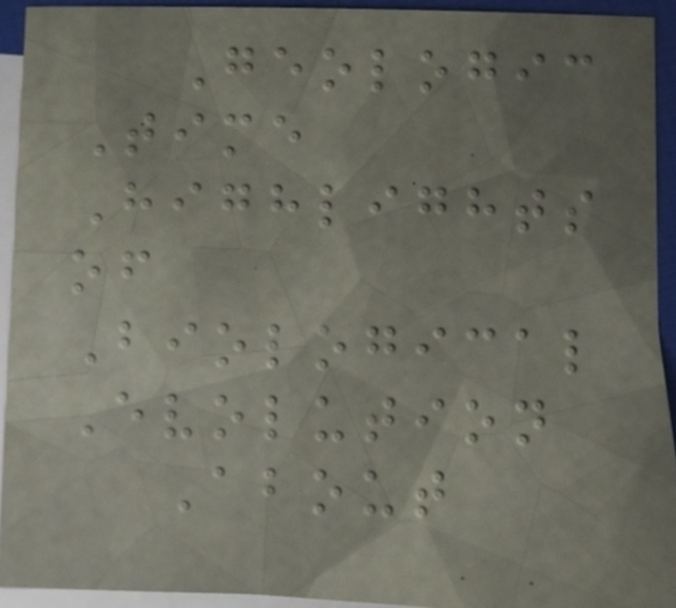Geologic
Time
Highlights
of
Biological
Evolution
About
